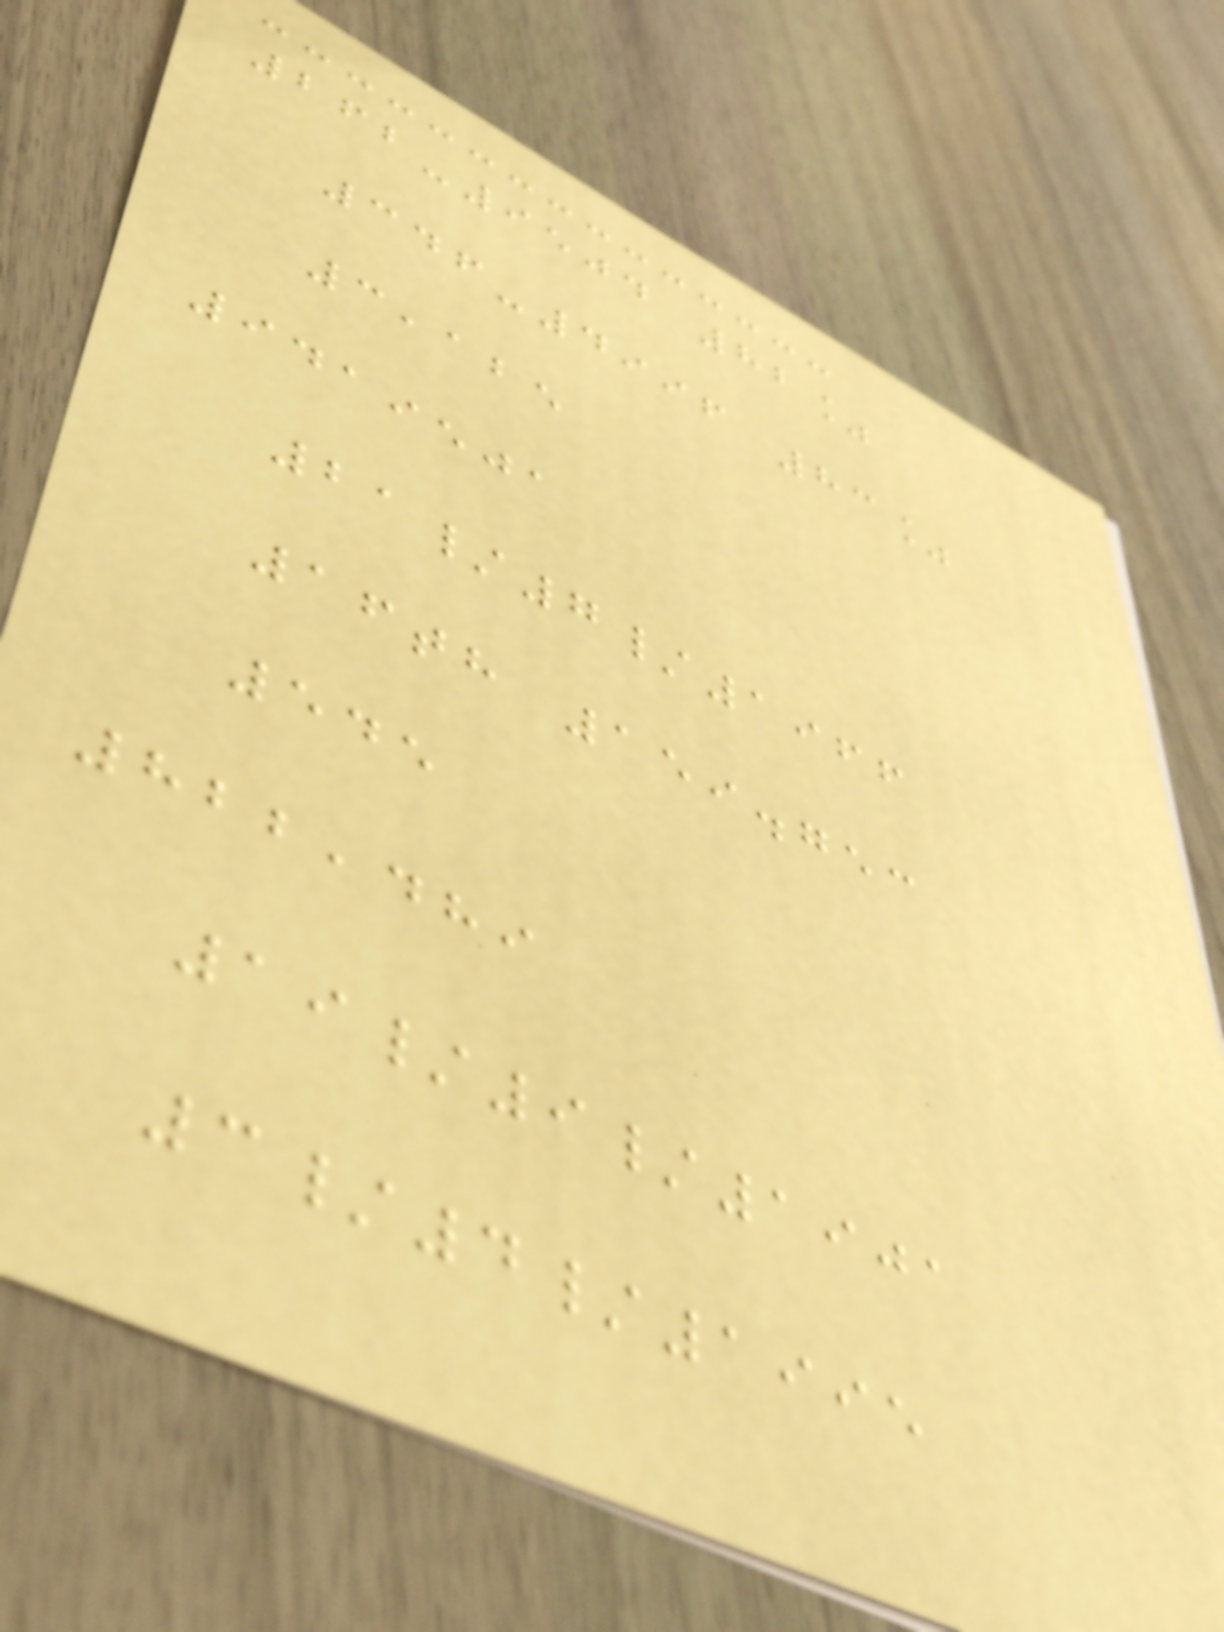262-9504 82%
346-4996 83%
3,125
9419501
21/7/1966
16th 159.753
545
822,489
19/9/1901
3/4/1995
